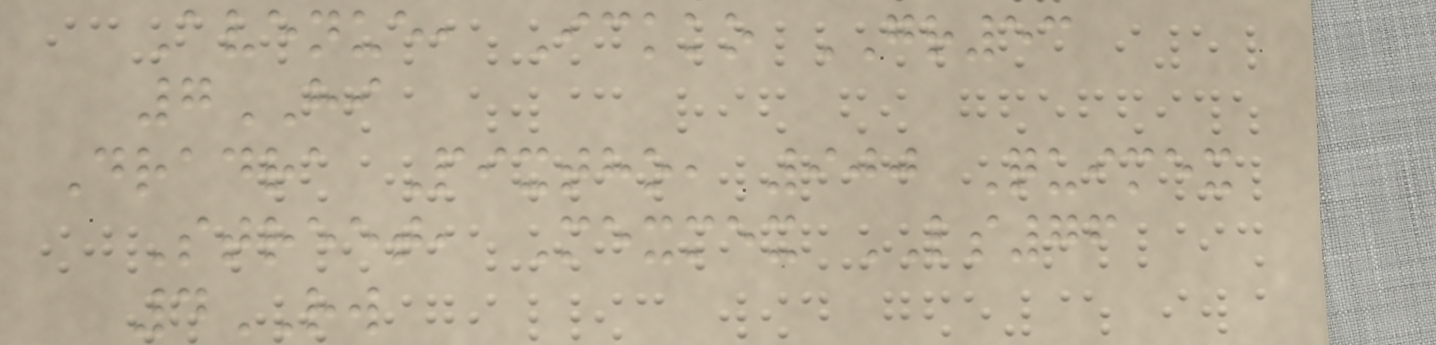Avenue, Ickko GR53
7HI
Dradra Pixtho, 900 Quimex
Street, Mexmex LS76
4RW
